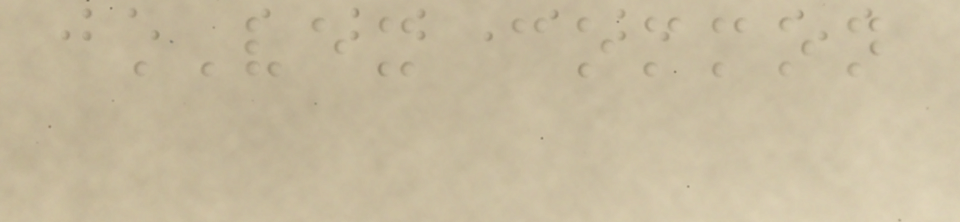VEX common
